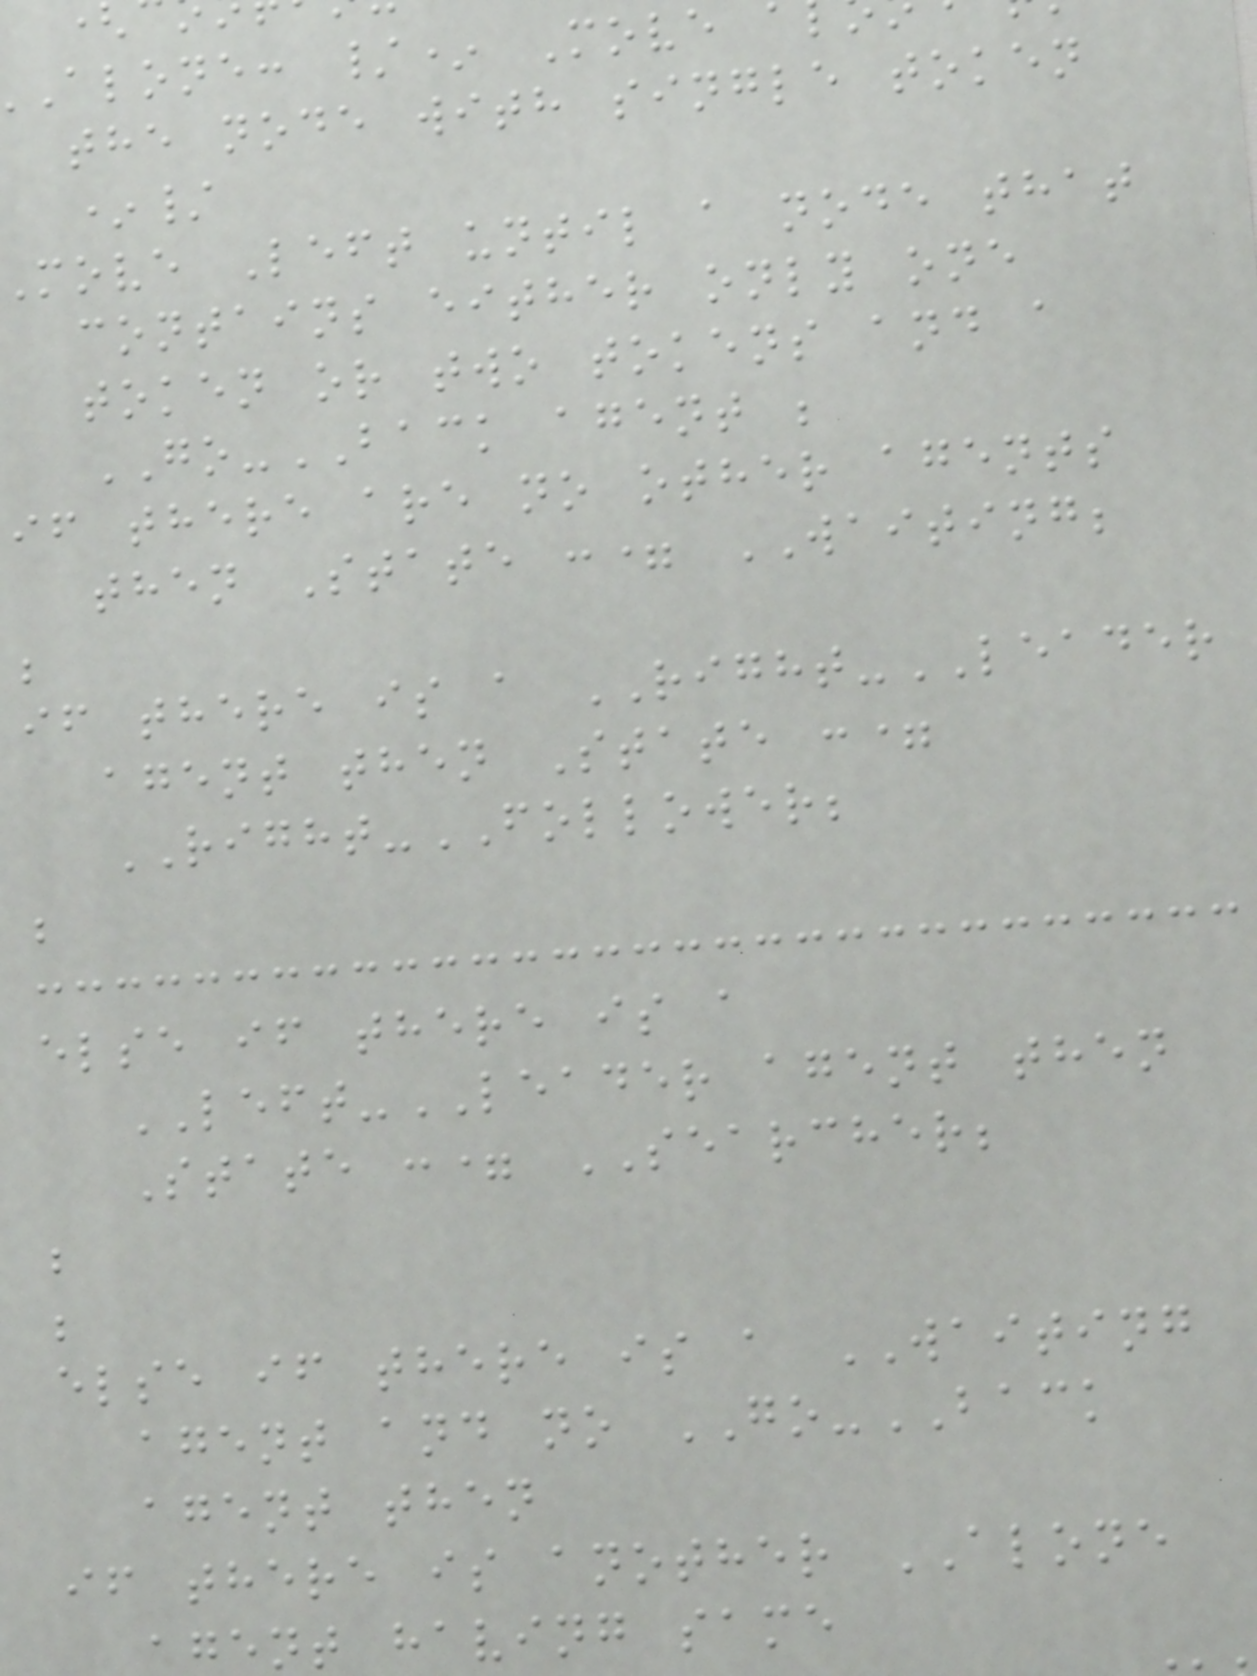alone: /* Move
the node with single token
*/
move Left until a node that
contains either only one
token or two tokens and a
GO-BACK agent ;
if there are no other agents
then State := WAITING;
;
if there is a RIGHT-LEADER
agent then State :=
RIGHT-FOLLOWER;
;
else if there is a
LEFT-LEADER agent then
State := SEARCHER;
;
;
else if there is a WAITING
agent and no GO-BACK
agent then
if there is another ALONE
gent having same
